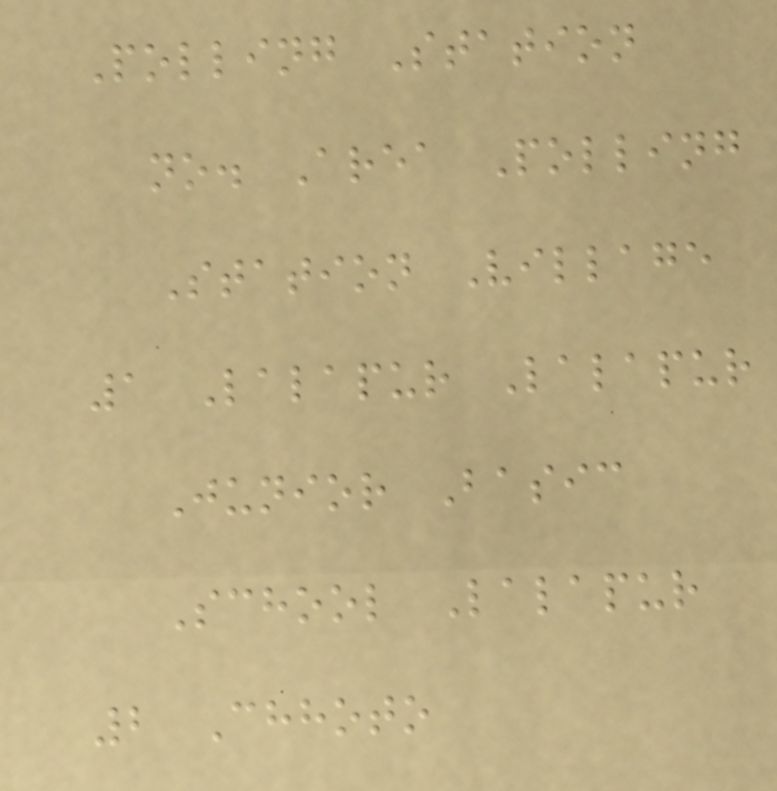Polling Station
no. Area Polling
Station Village
1 Lalapur Lalapur
Junior Basic
School Lalapur
2 Chhoto
